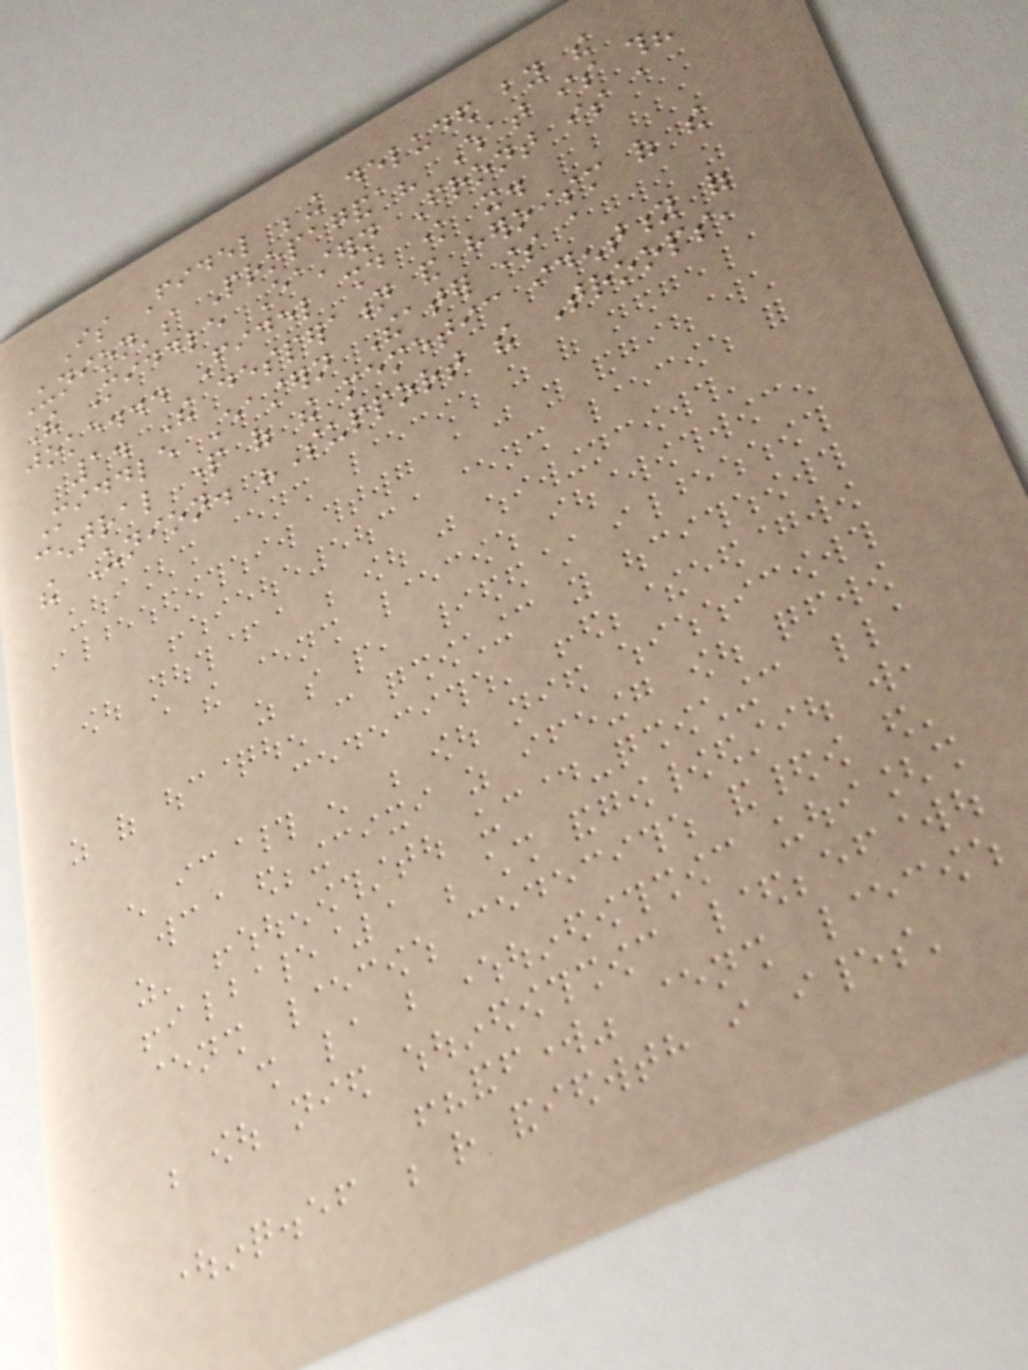Is Fidel being deluded by the
Union's Propaganda? What is this?
The Middle Eastern Front is a
joke... Fidel should know it.
1. The desperation and heroism of the
Middle Eastern Theater is a
central part of the memetic identity of
the Union. "Support the Troops,
